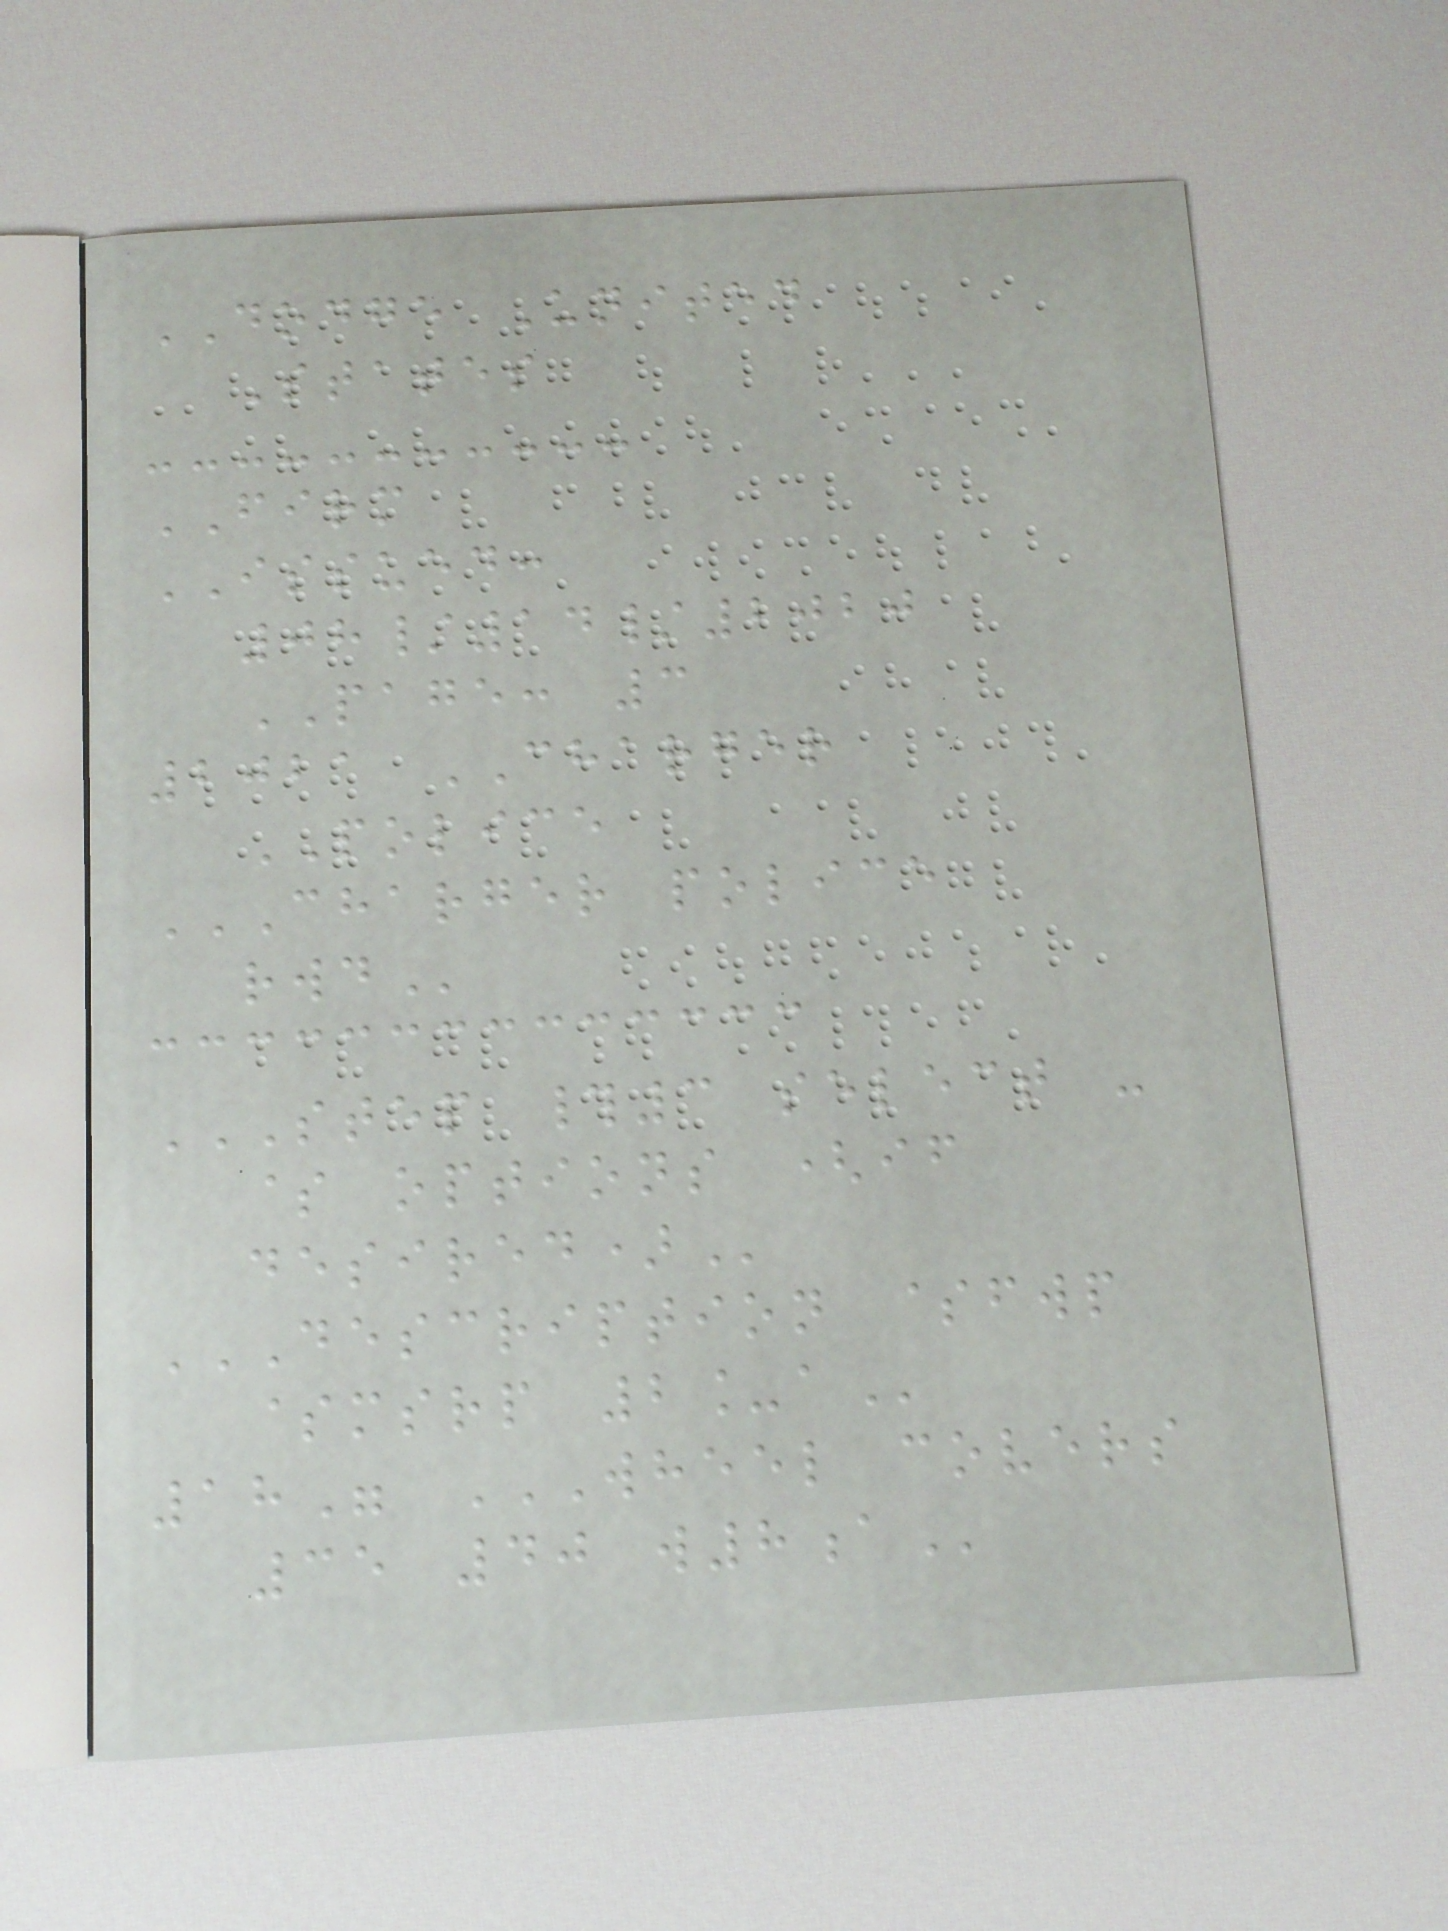DODGE United
States
FIRM
ISSUED:
08/14/2020
PAGE: 3
2021 CHARGER
POLICE
CHARGER POLICE
RWD
STEP #3 SELECT -
$ OPTIONS (IF
DESIRED)
DESCRIPTION $FWP
$MSRP 2_A
18" WHEEL COVERS
35 40 W8A
